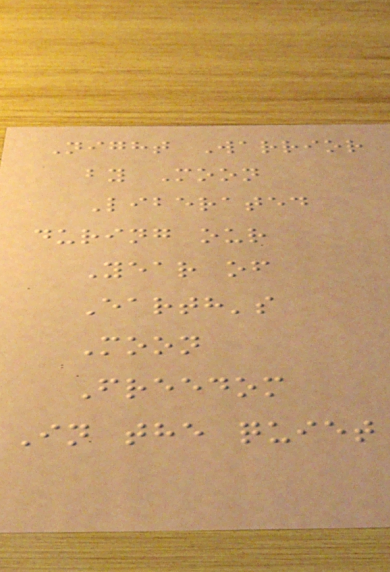Night Warrior
by Moon
Liberated
during our
Year of
Earth's
Moon
Freedom
In the quiet
